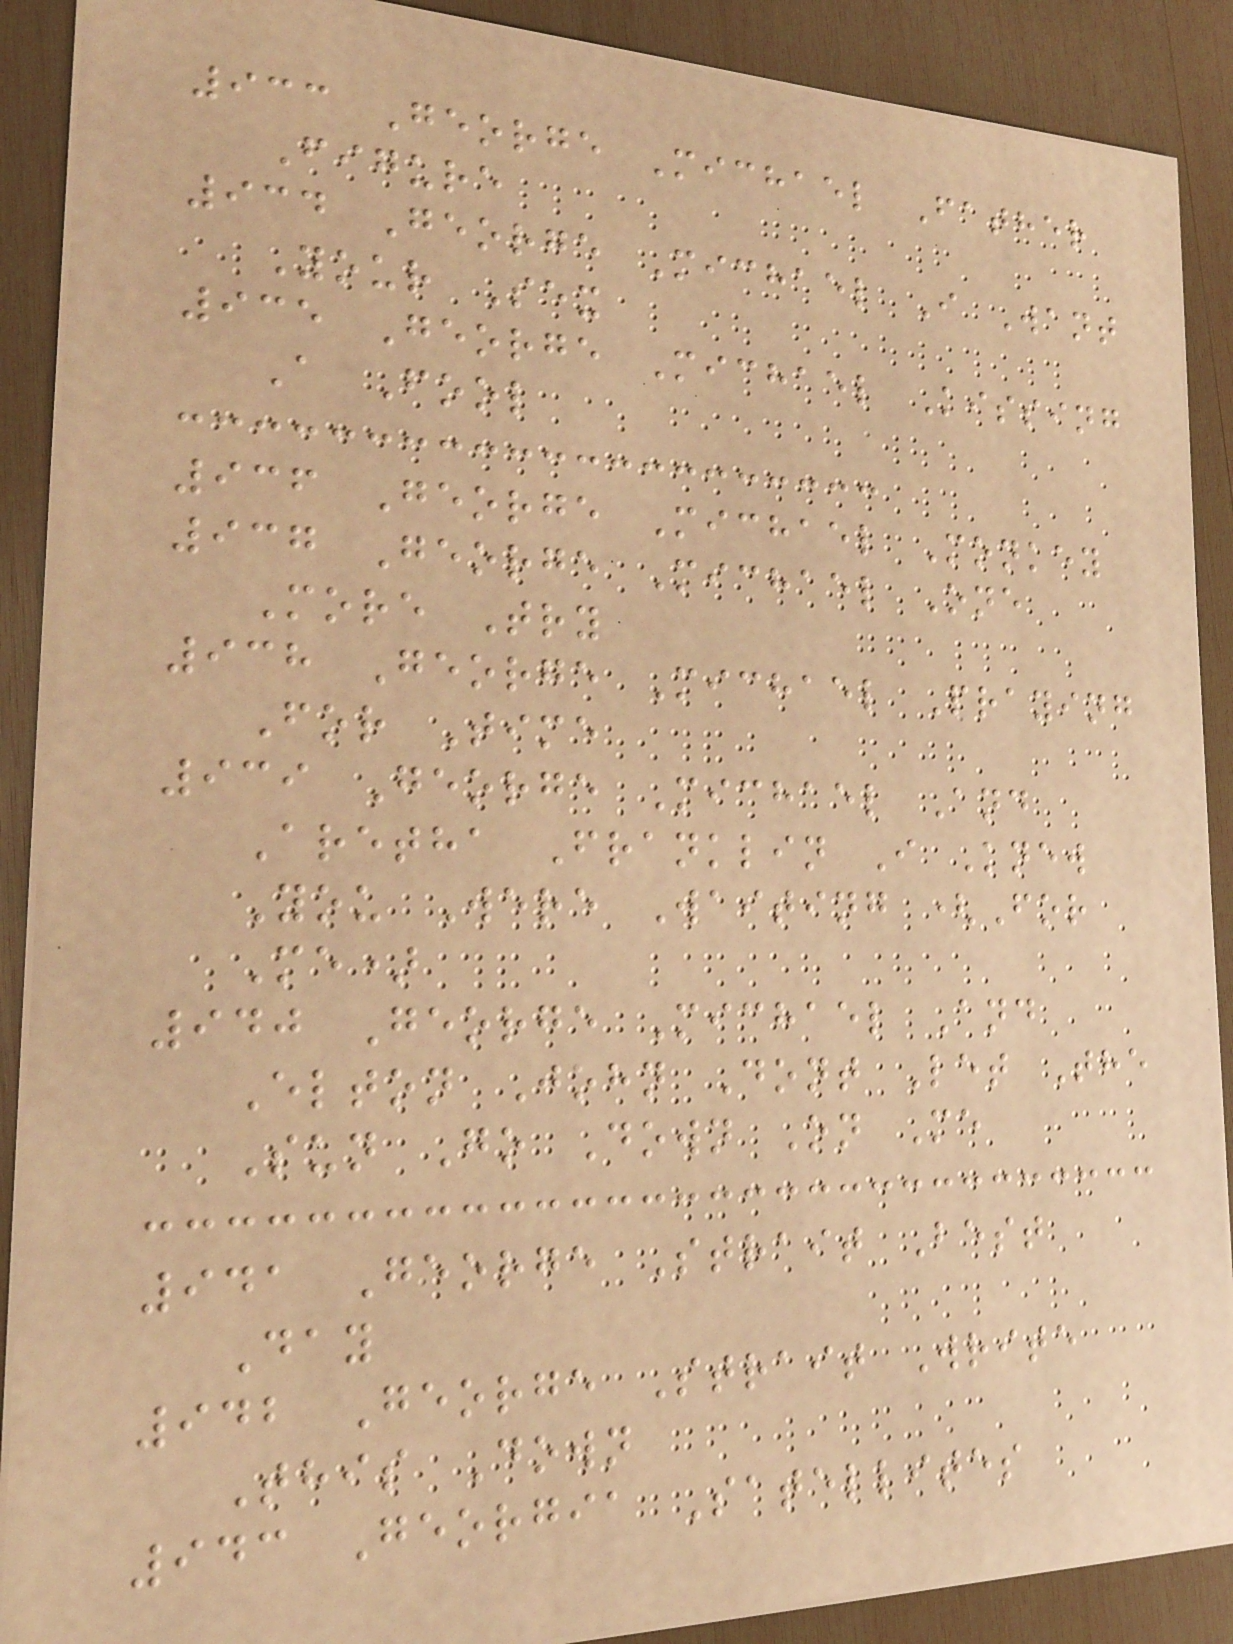933 George Michael Father
Figure
934 George Michael I Want
Your Sex
935 George Michael Kissing
A Fool
936 George Michael Monkey
937 George Michael One
More Try
938 George Michael Praying
For Time
939 George Michael And
Aretha Franklin I Knew
You Were Waiting (For
Me)
940 George Michael And
Elton John Dont Let The
Sun Go Down On Me
941 George Strait Best
Day
942 George Strait Write
This Down
943 Georgia Satellites
